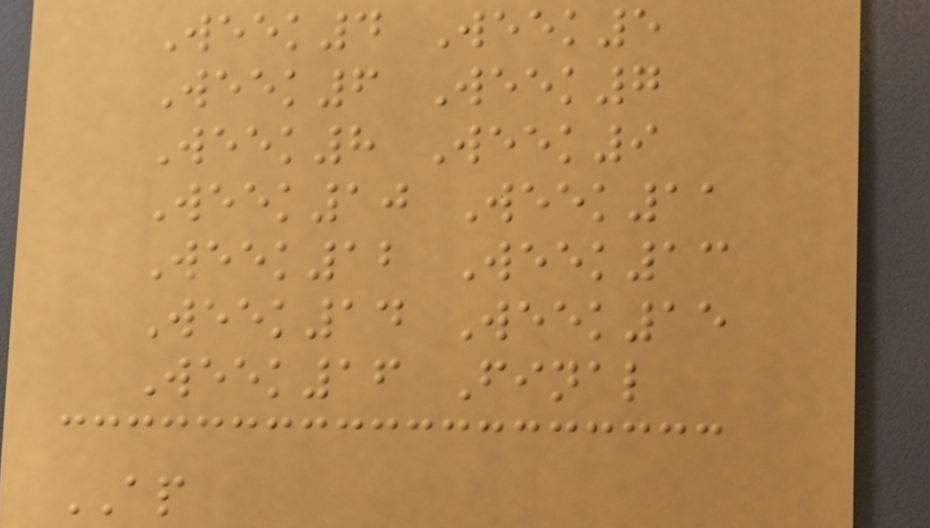Week4 Week5
Week6 Week7
Week8 Week9
Week10 Week11
Week12 Week13
Week14 Week15
Week16 Final
AP
